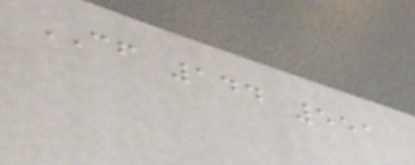CF 144 551
